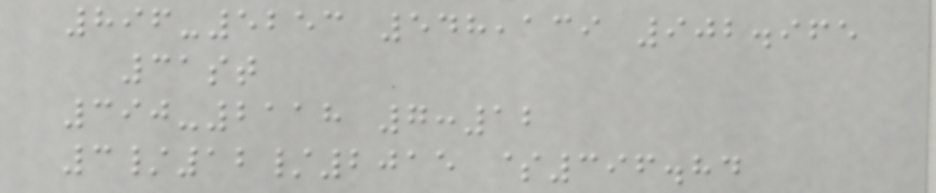896-5253 548,139 902.965
31st
390-2118 7:12
3/12/2015 $396.84
